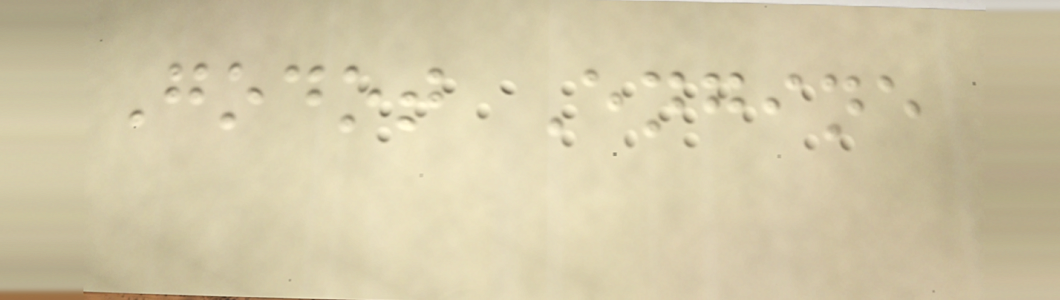Godot Engine
